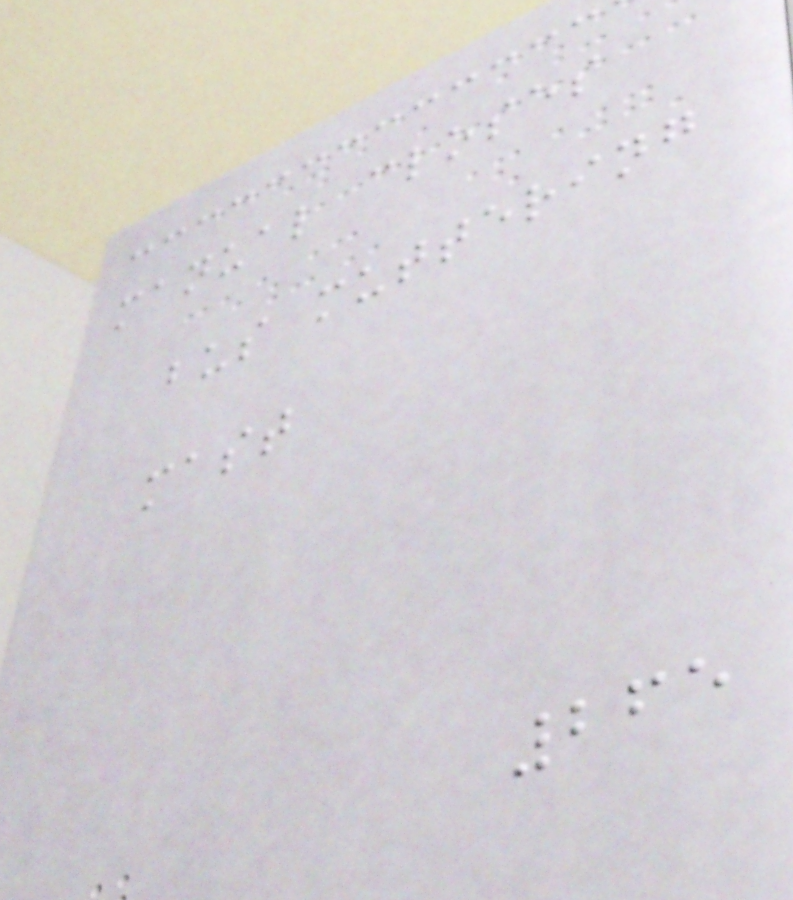manual closes
bus muttering
mast
265
